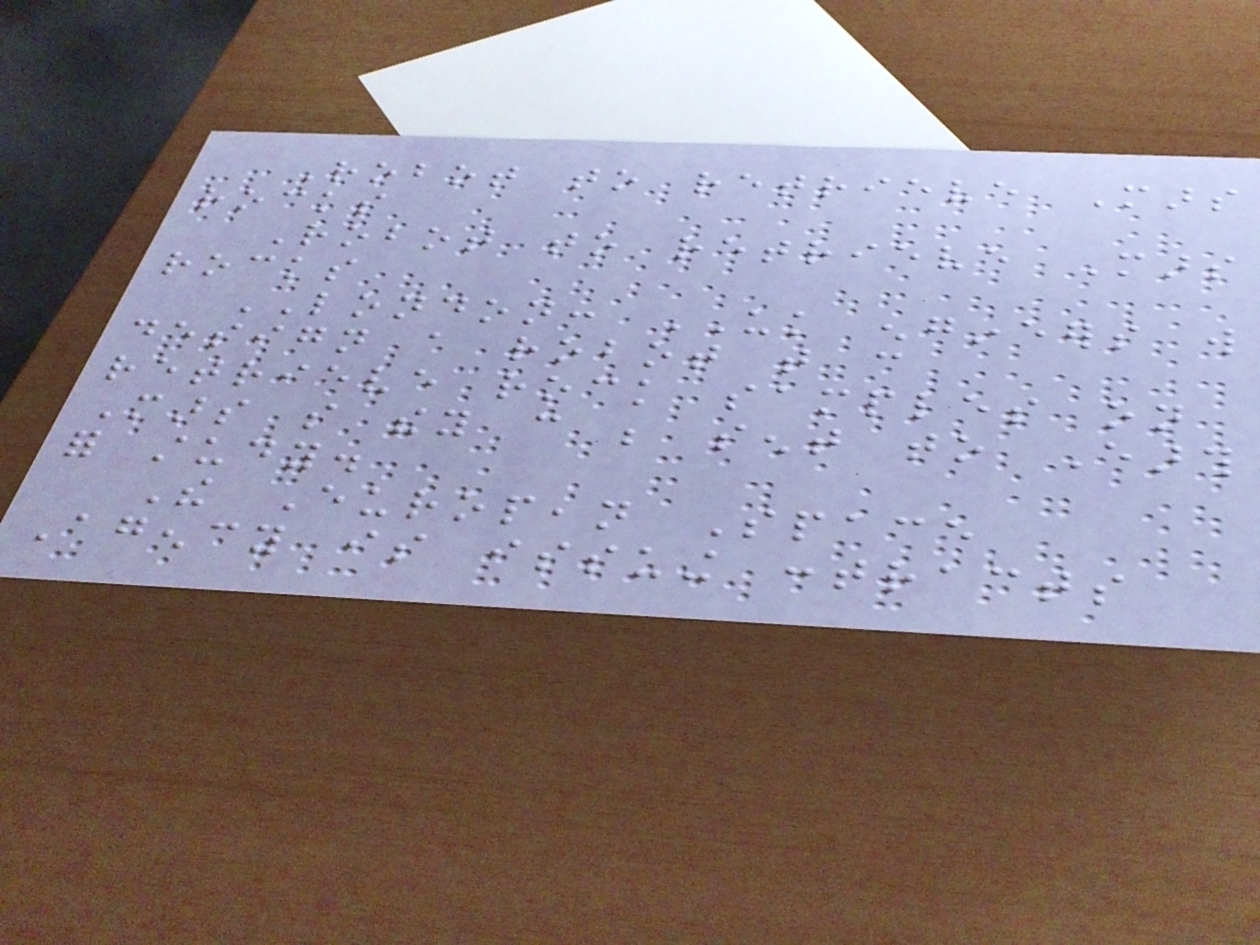Robot to retrieve Mars
rocks
Robot to retrieve Mars
rocks
LONDON: UK engineers will
design a robot that can
retrieve rock samples on
Mars so they can be sent to Earth
for study.
The European Space
Agency is issuing contracts
